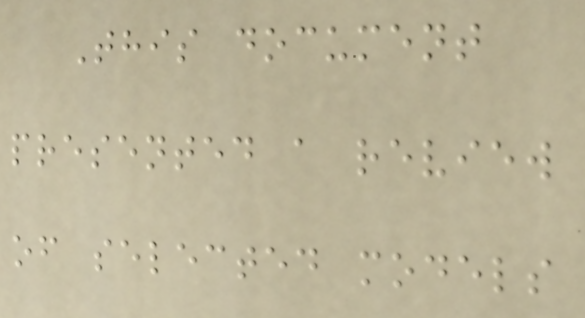This document
presented a review
of selected models
